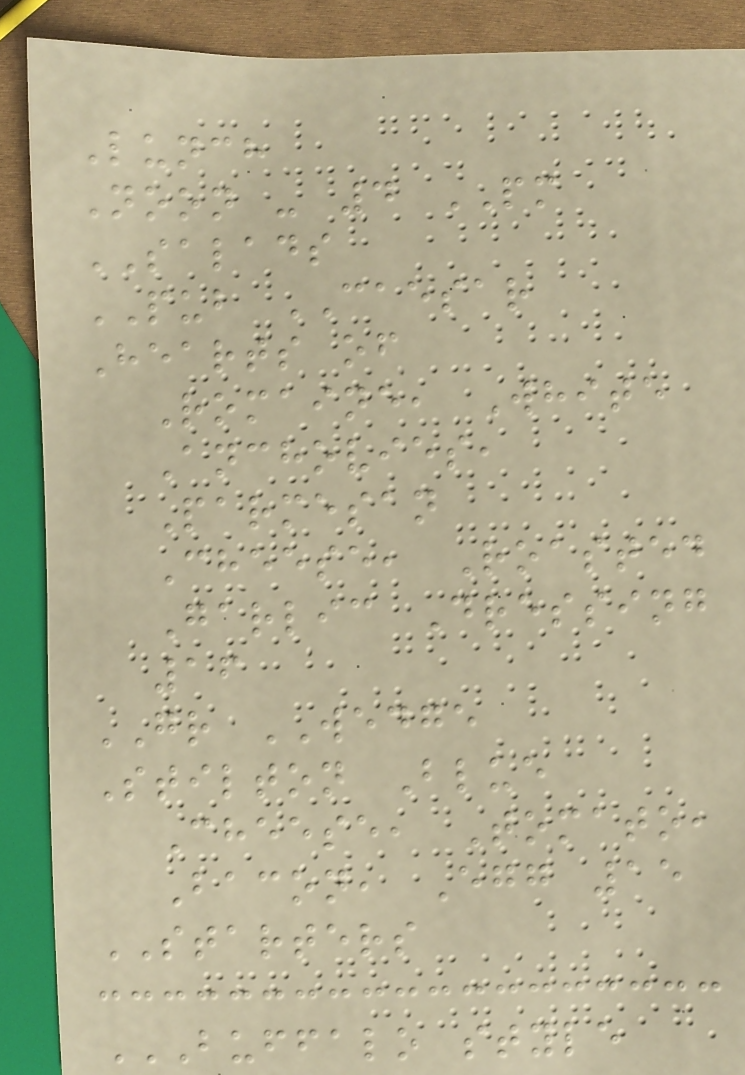Lunch
Noon - 4 PM
SALADS
PUB CAESAR
Hearts of
Romaine, White
Anchovies,
Parmesan
Cheese, Roasted
Garlic Dressing
16
GR WEDGE
Stilton Blue
Cheese, Tomato,
Bacon, Egg 15
STARTERS
BUFFALO STYLE
